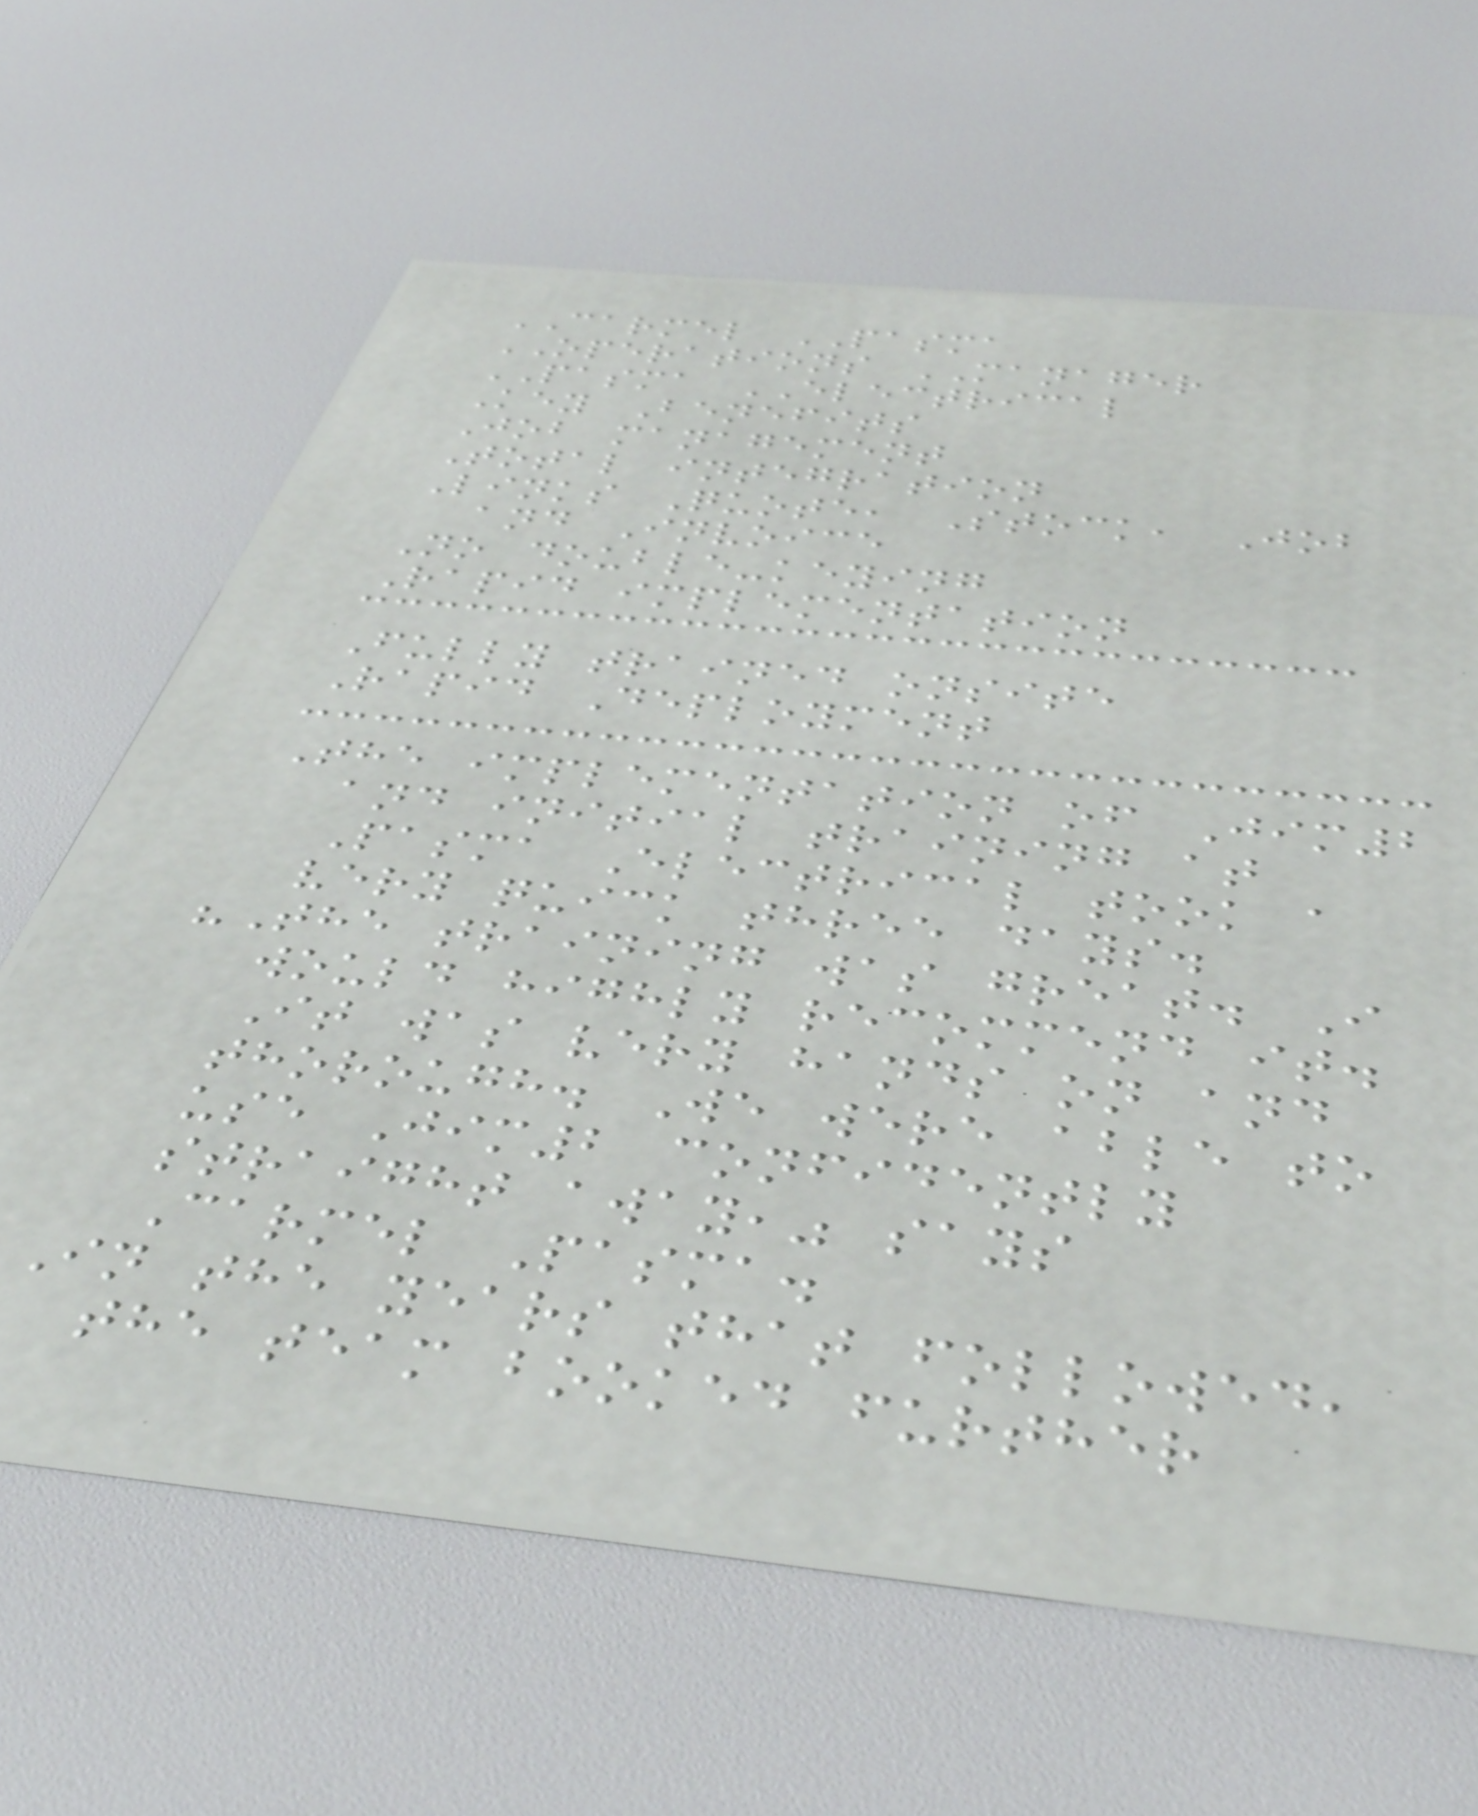CARMEL PASMA
OPERATIONS MANAGER
PASMA ELECTRICAL
Key Benefits
Job management
Total integration
Links Quote, Stock, Job
and Invoice
No double-keying
Rapid implementation
Fully trained onsite
Rapid Deployment
The implementation of Jim2
and initial training at
Pasma Electrical took a
very quick three days.
"The training was great. I
would highly recommend it.
It was very hands on and
thorough. We were able to
use Jim2 confidently
straight away," says
Carmel Pasma.
In the years that followed,
the team booked further
